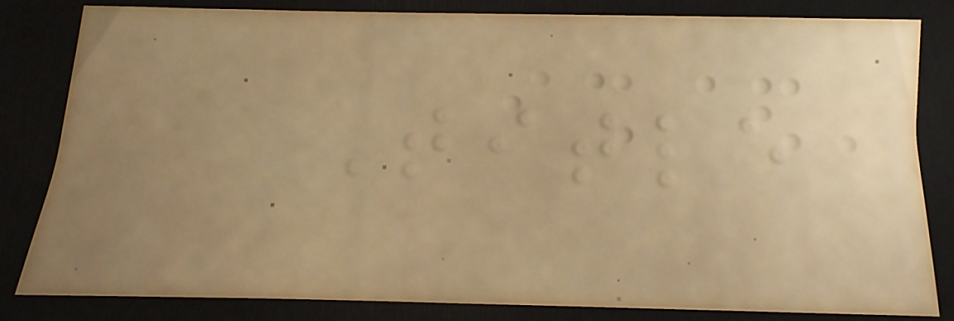Title
